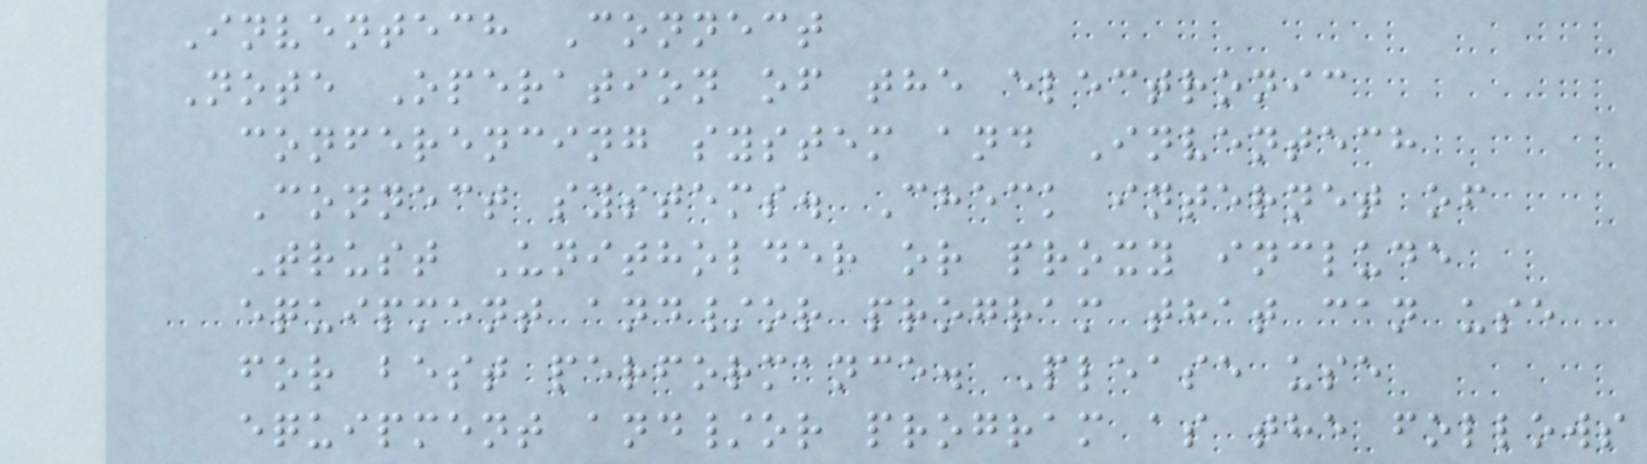Inventech Connect
Note Operation of the electronic
conferencing system and Inventech
Connect systems. Check internet of
Trust Unitholder or proxy include
equipment and/or program that can use
for best performance. Please use
equipment and/or program as the follows
